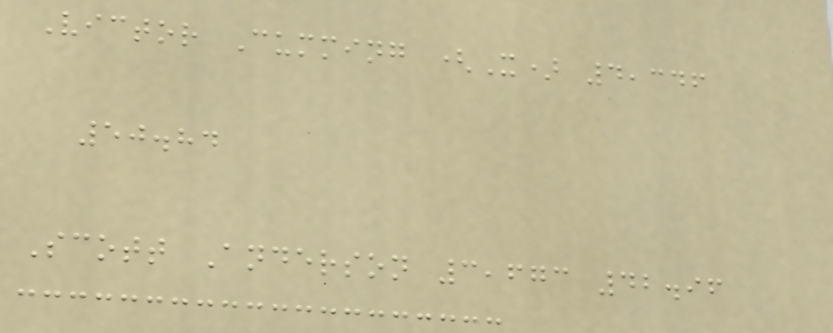Victor Cumming (X) 4,346
50.84
Scott Anderson 3,673 42.96
